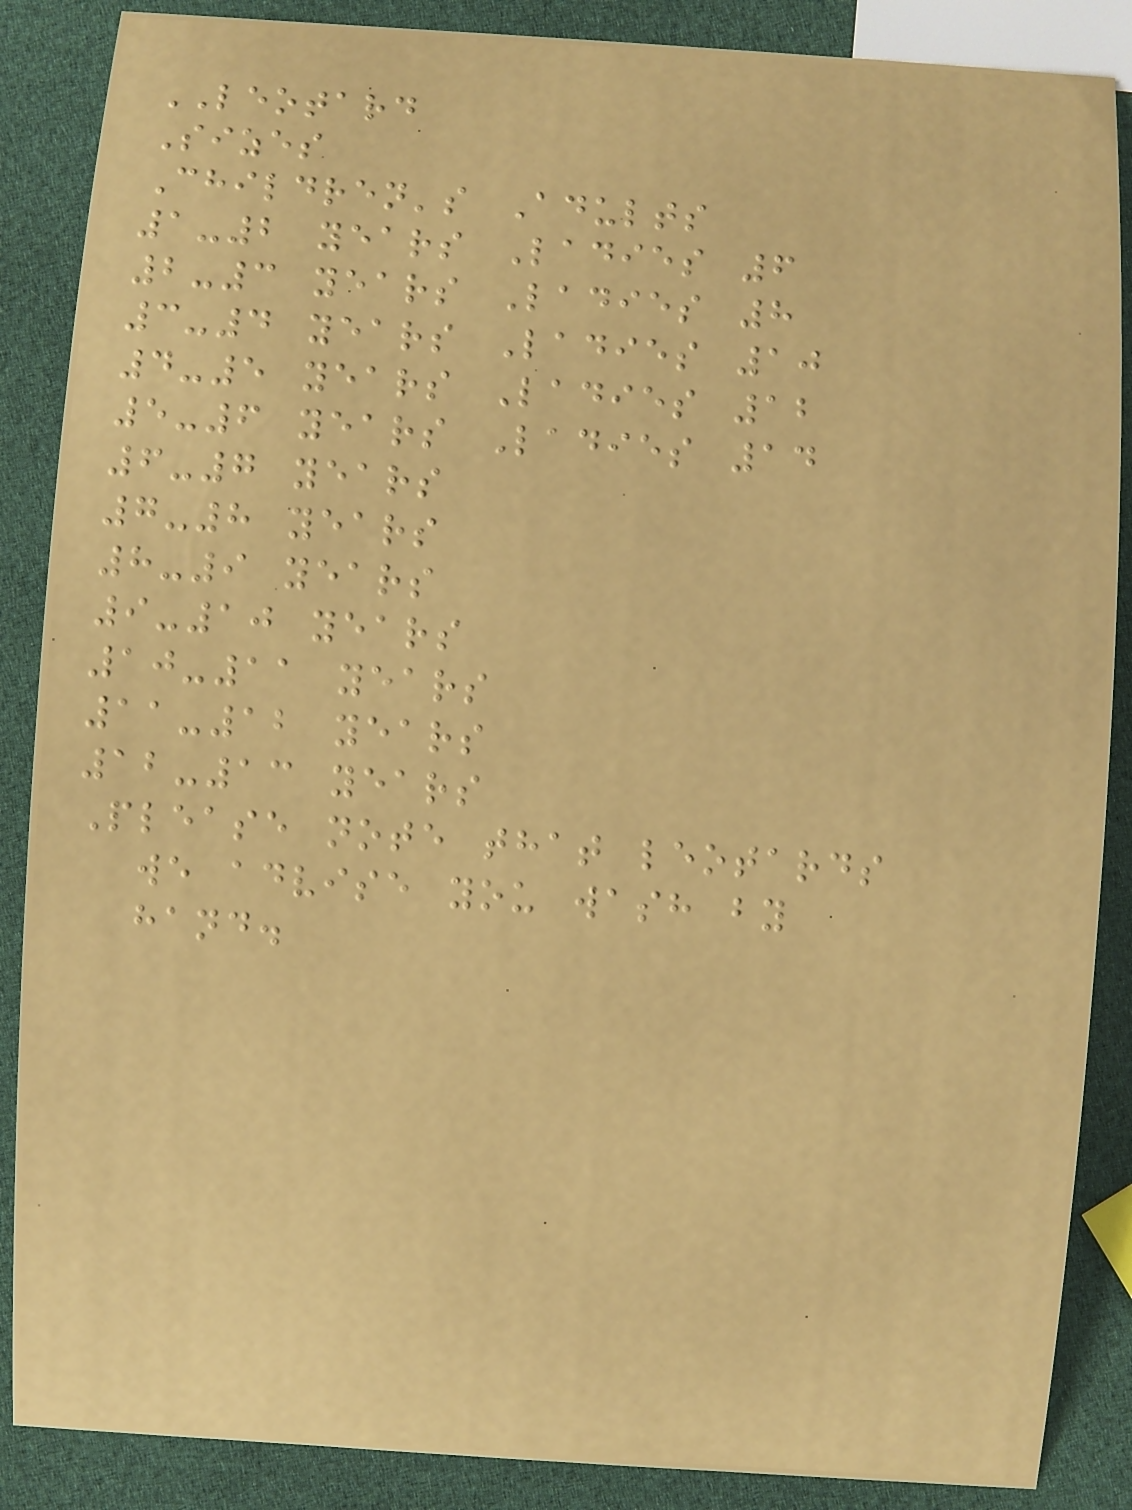LEOTARD
Sizes
Children's Adults
1-2 years Ladies 6
2-3 years Ladies 8
3-4 years Ladies 10
4-5 years Ladies 12
5-6 years Ladies 14
6-7 years
7-8 years
8-9 years
9-10 years
10-11 years
11-12 years
12-13 years
Please note that leotards
we advise you wash by
hand.
